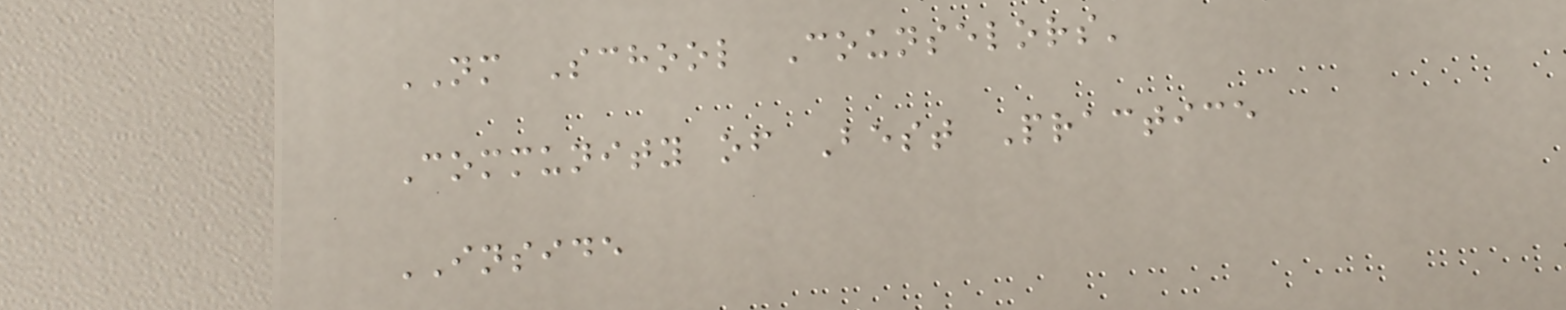NM School Counselors'
Community of Best Practice
INSIDE
